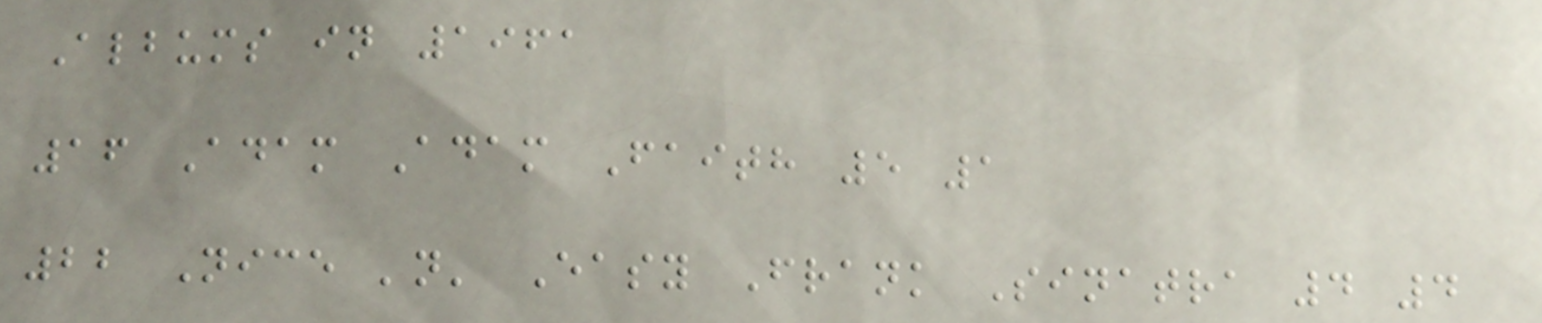Albums in 1961
16 Adam Adam Faith 5 1
22 Nice 'n' Easy Frank Sinatra 4 4
